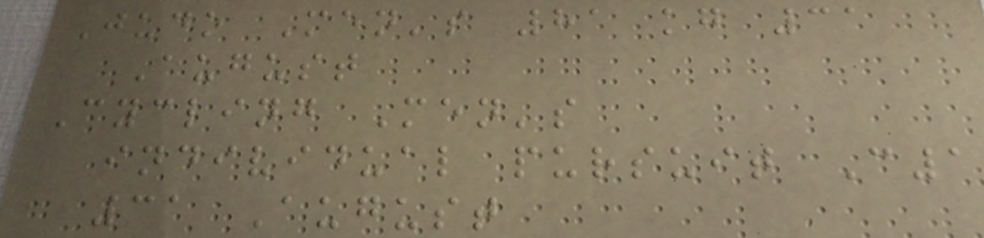Judo Men's 81 kg 31
August
Cycling Men's
individual pursuit C1
31 August
